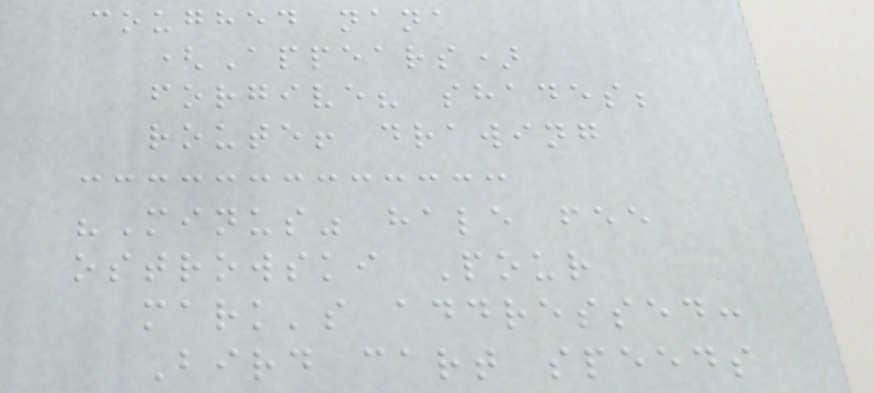coughed nana
(Appears)
forgive? shades;
route! drawing
"Minus" hale fee
ostrowski Pour
mark's addressed:
Bird cart speeds
